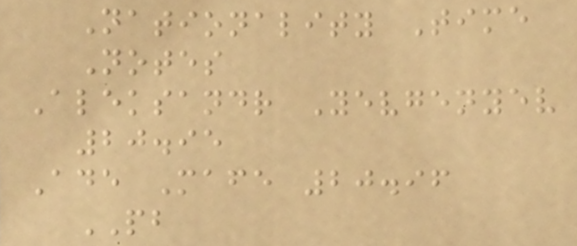Nationality Time
Notes
Aleksandr Yevgenyev
20.95
Ade Mafe 20.96
PB
